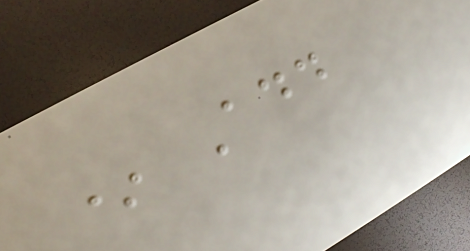* Add
